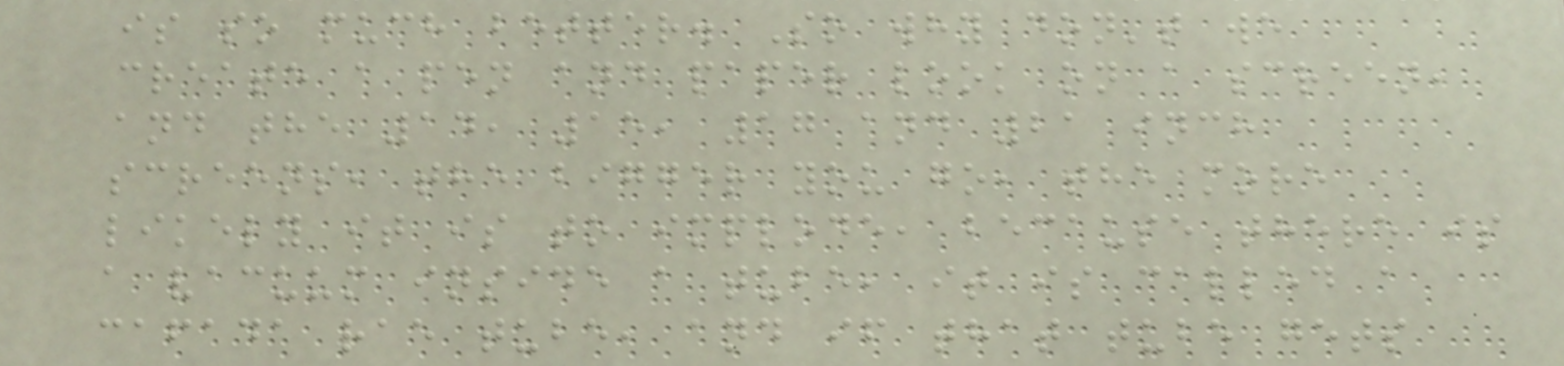is so much better. So why don't we
create a pen and paper look on a screen,
and the 14, 15, 17 and 21 inch
screens, the bigger you go, the more
likely it is to implode, because there is
a vacuum inside a tube, it is called a
cafada rae tube, and if that tube gets
